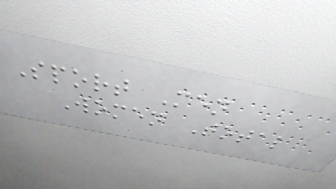Sport Men
Women Total
